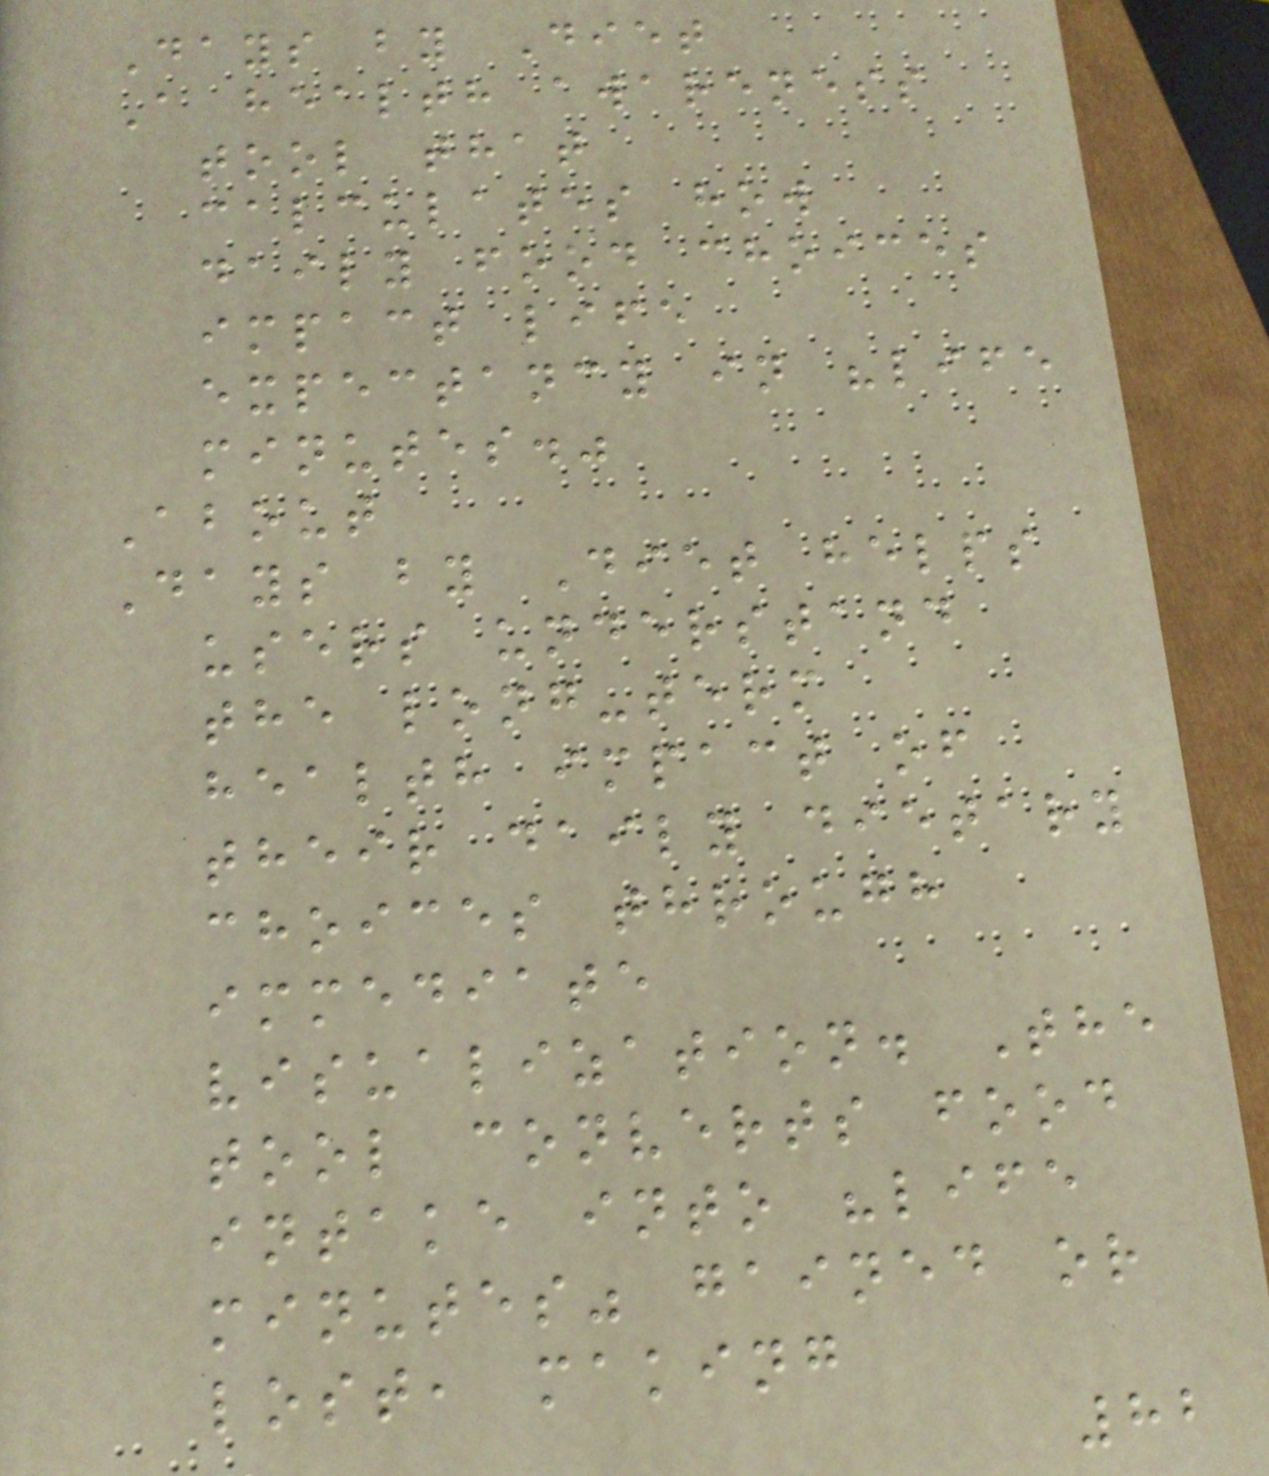Days by Diet
A health awareness
tool that
calculates how
daily food choices
impact life
expectancy in "life
minutes."
About
Days by Diet helps
users understand
the long-term
health impact of
their daily dietary
choices through
immediate
visualization. The
tool converts food
intake into "life
minutes" gained or
lost, making
82
